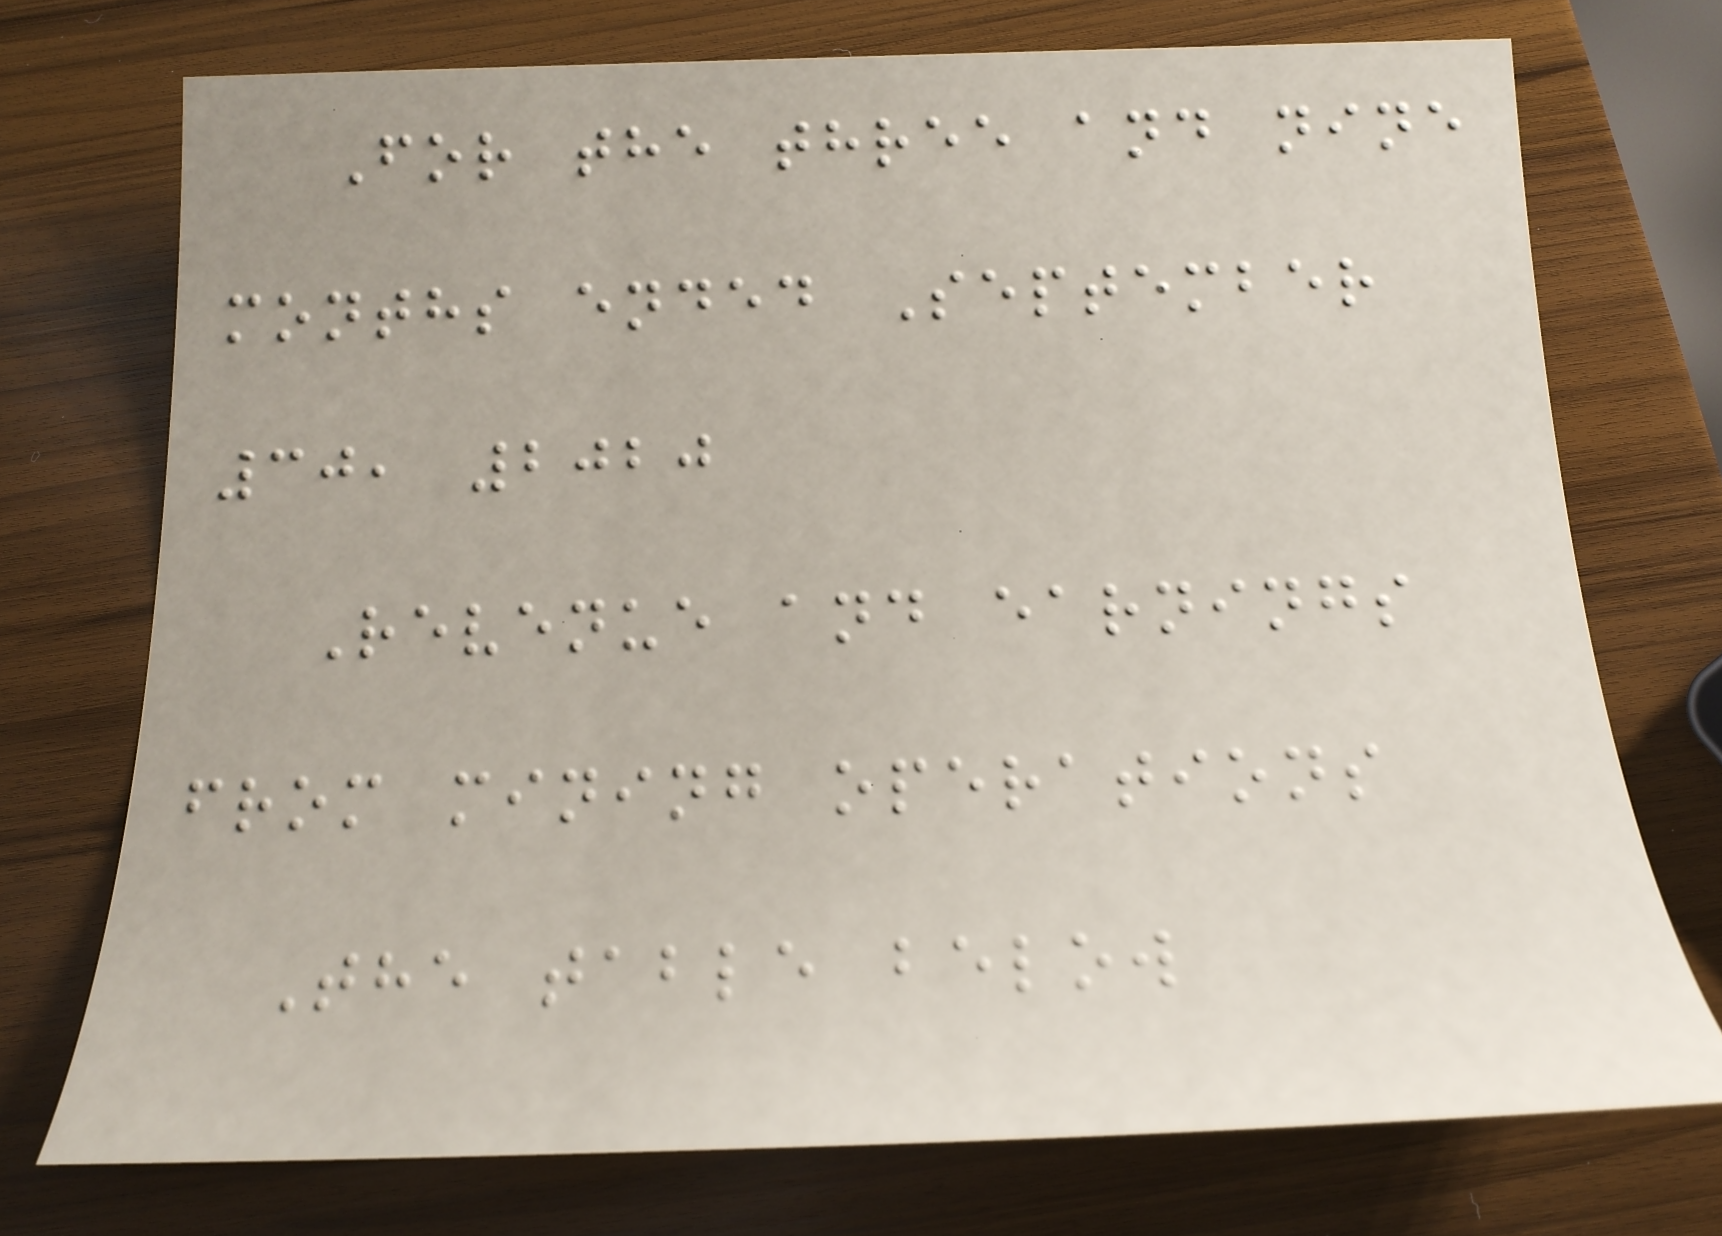For the three and nine
months ended September
30, 2020
Revenue and earnings
from mining operations
The table below
